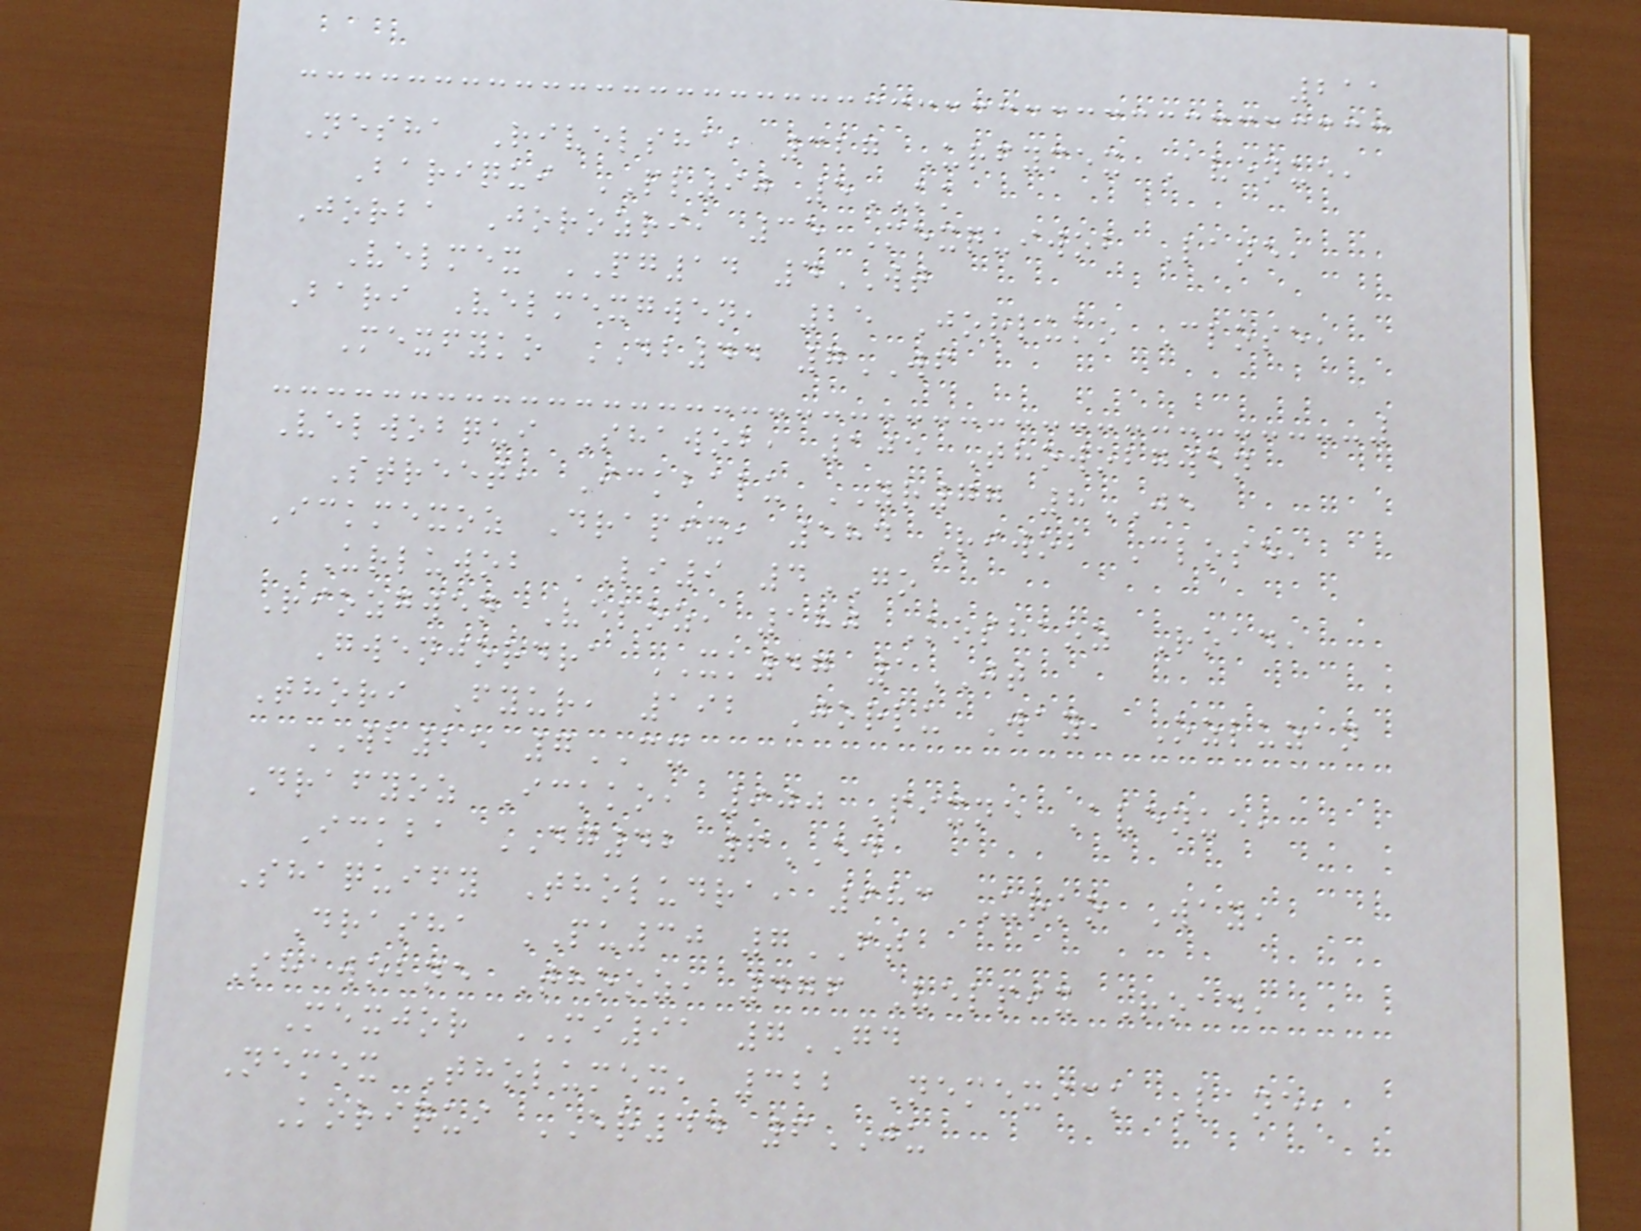211
Nesha Rivelsha, 327 Urfymex Avenue,
Bariqui PL90 5KK
Jorba Jorozri, 35 Mexquiwob Lane,
Velmex PG14 4WT
Bari Velmexgwen, 25 Jorluko Close,
Mexfyko DB44 7WF
Velwobqui Shawob, 105 Thowobgwen
Street, Ickbalu YR77 8JE
Ickmexoz Drapix, 584 Riwob Close,
Urluwob LI9 4GO
Riozgwen Veloz, 180 Koshaoz Road,
Gwenjordra XK47 1JT
Thori Fyur, 192 Jorlu Way, Ozluzan
WB25 7CX
Drafyoz Ickko, 900 Pixne Avenue,
Ickba DG42 6ED
Shaquify Tholudra, 983 Urko Way,
Drasha PU30 7FT
Shawobne Thooz, 476 Velpix Road,
Mexjor MI91 7GD
Nemex Tholumex, 322 Nemexick Lane,
Koriqui ER44 6JU
